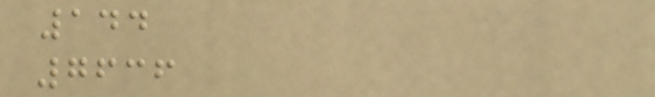144
7636
